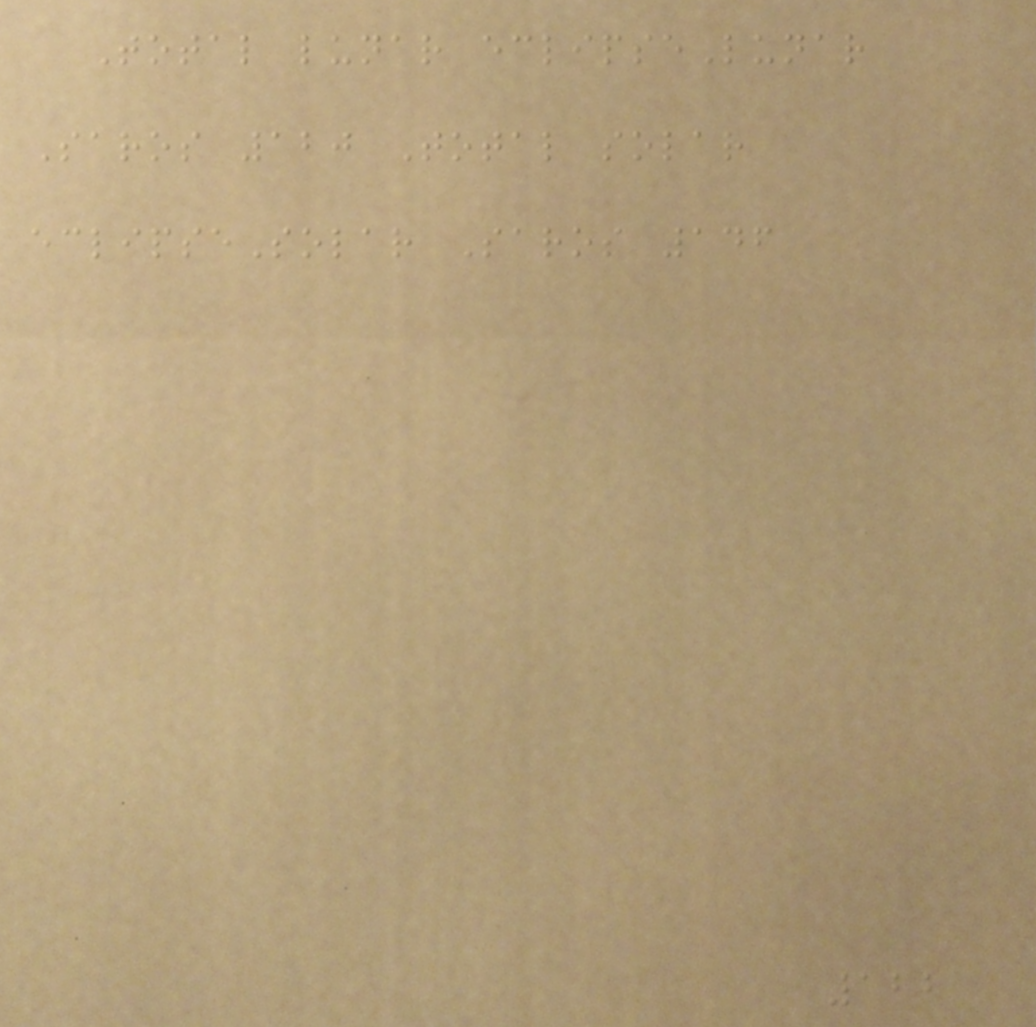Total lunar eclipseLunar
Saros 120 Total solar
eclipseSolar Saros 146
122
